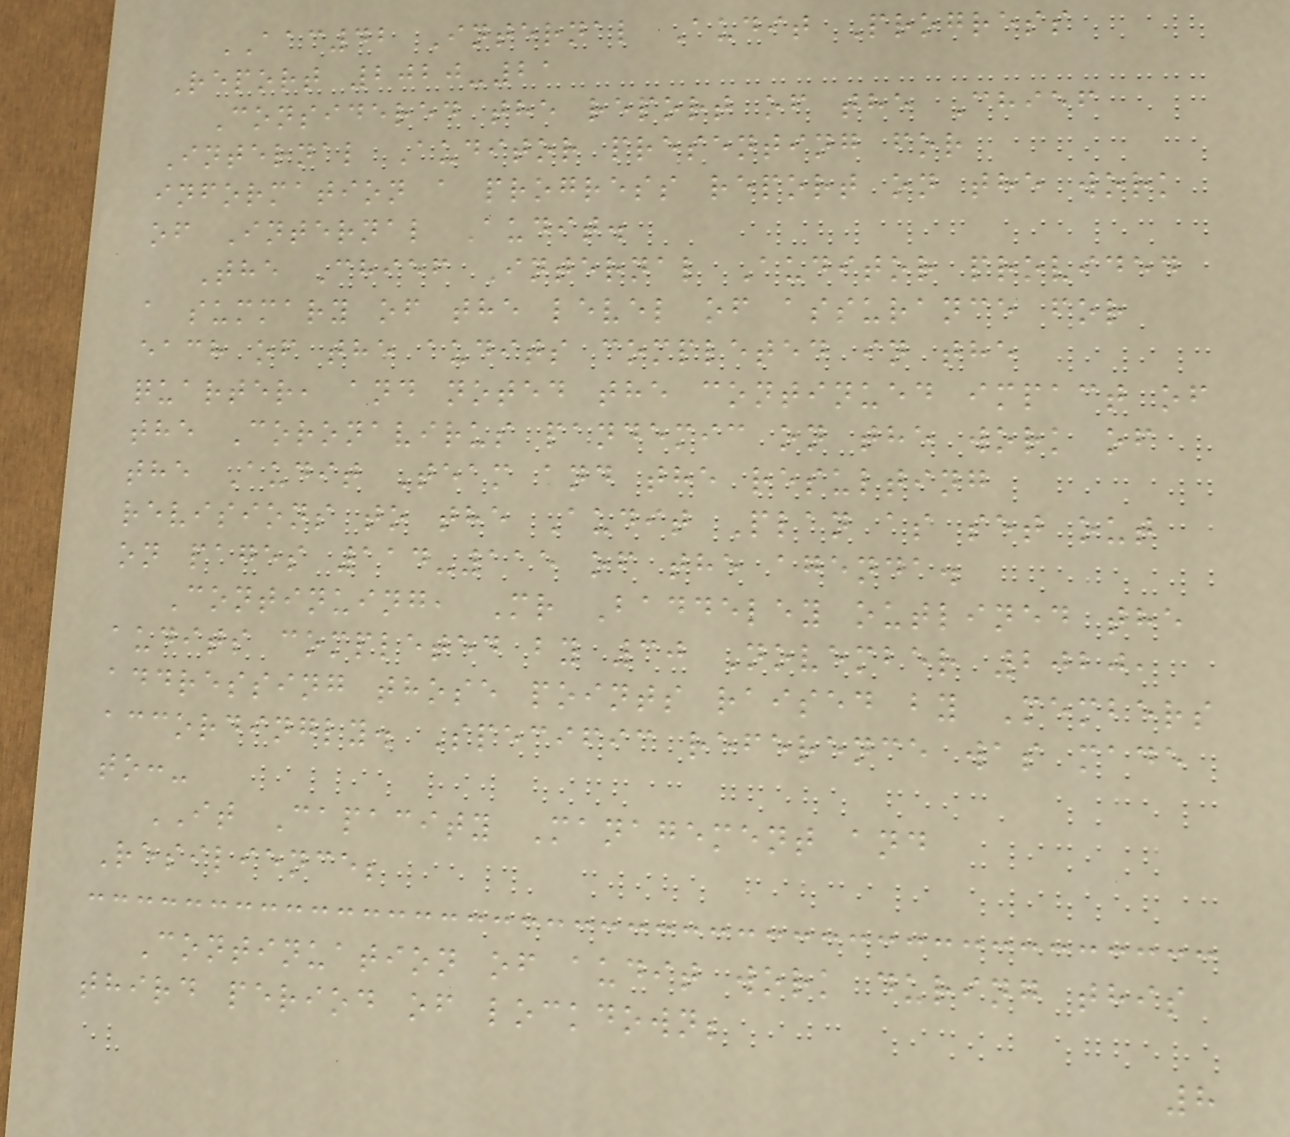AAC42 Internal Audit Progress
Report 2020-21
Considered the report of the Chief
Internal Auditor presenting for
information a progress report on the work
of Internal Audit.
The Chief Internal Auditor provided
a summary of the level of assurance for
each of the audits completed in the
quarter, and noted the continued impact of
the Coronavirus pandemic on the work of
the Audit Team and the resulting
revisions to the Audit Plan as set out
on pages 114-115 of the agenda.
Continuing, Mr Baddeley outlined the
audits completed by 30 November 2020,
addressing those points raised by Members
accordingly. Specific reference was made
to:-
IT Capacity Management and
Resilience;
Continuation of audit work during this
third period of lockdown;
8
